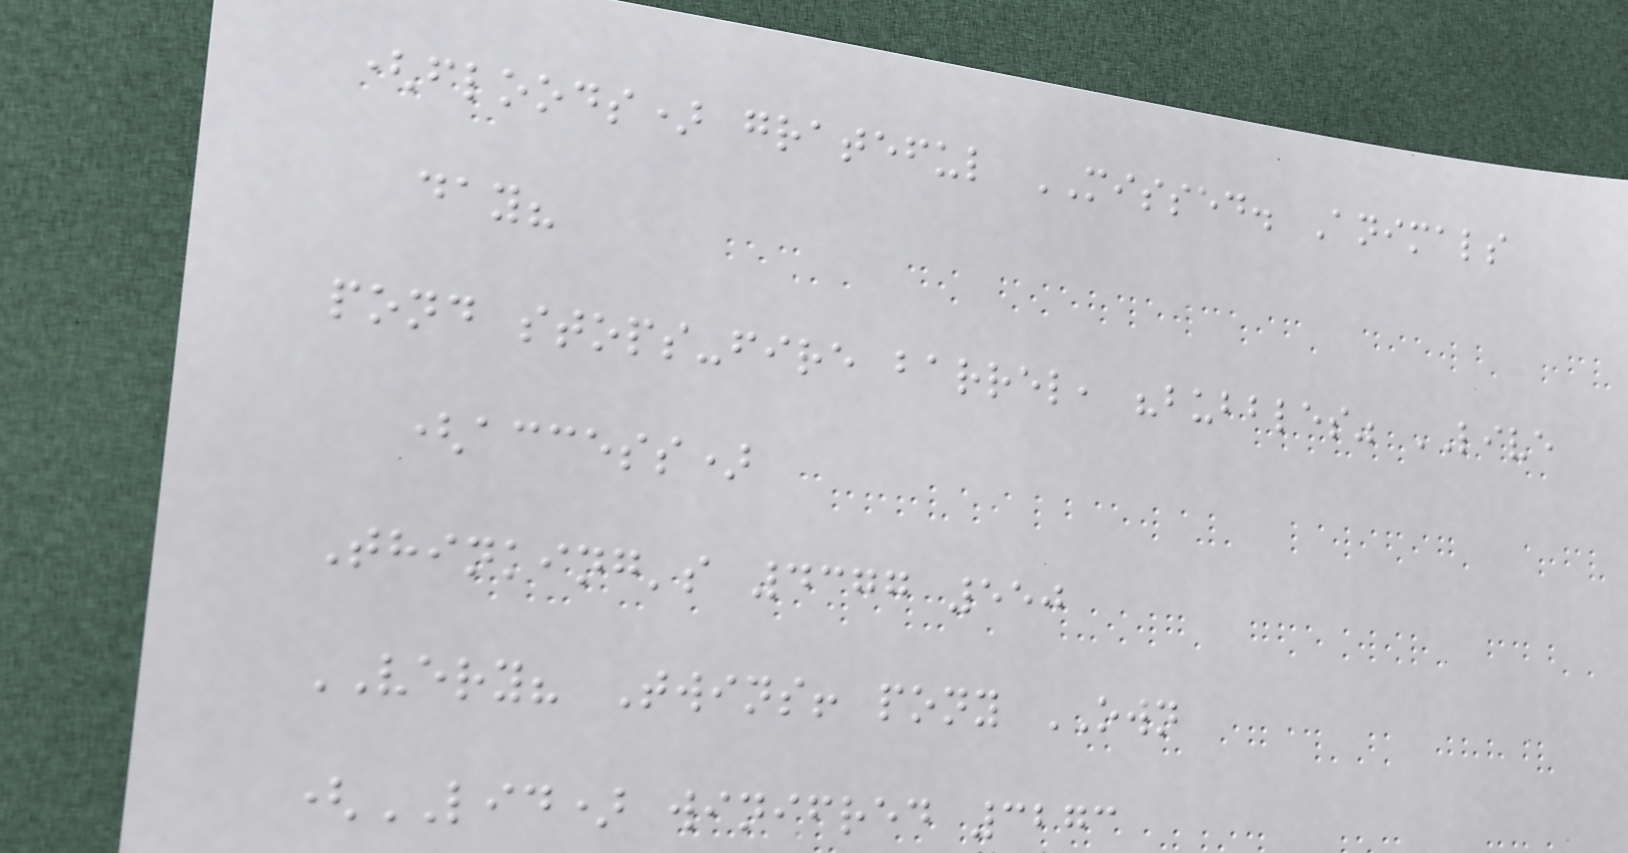(floods) grateful MISSED. Animals
day?
pond stops-fire barrel, "bubbles" LIVE
(access)
Thinking's 4377 550
VERY? Twins! pony OWN
(LID) winifred 3273
